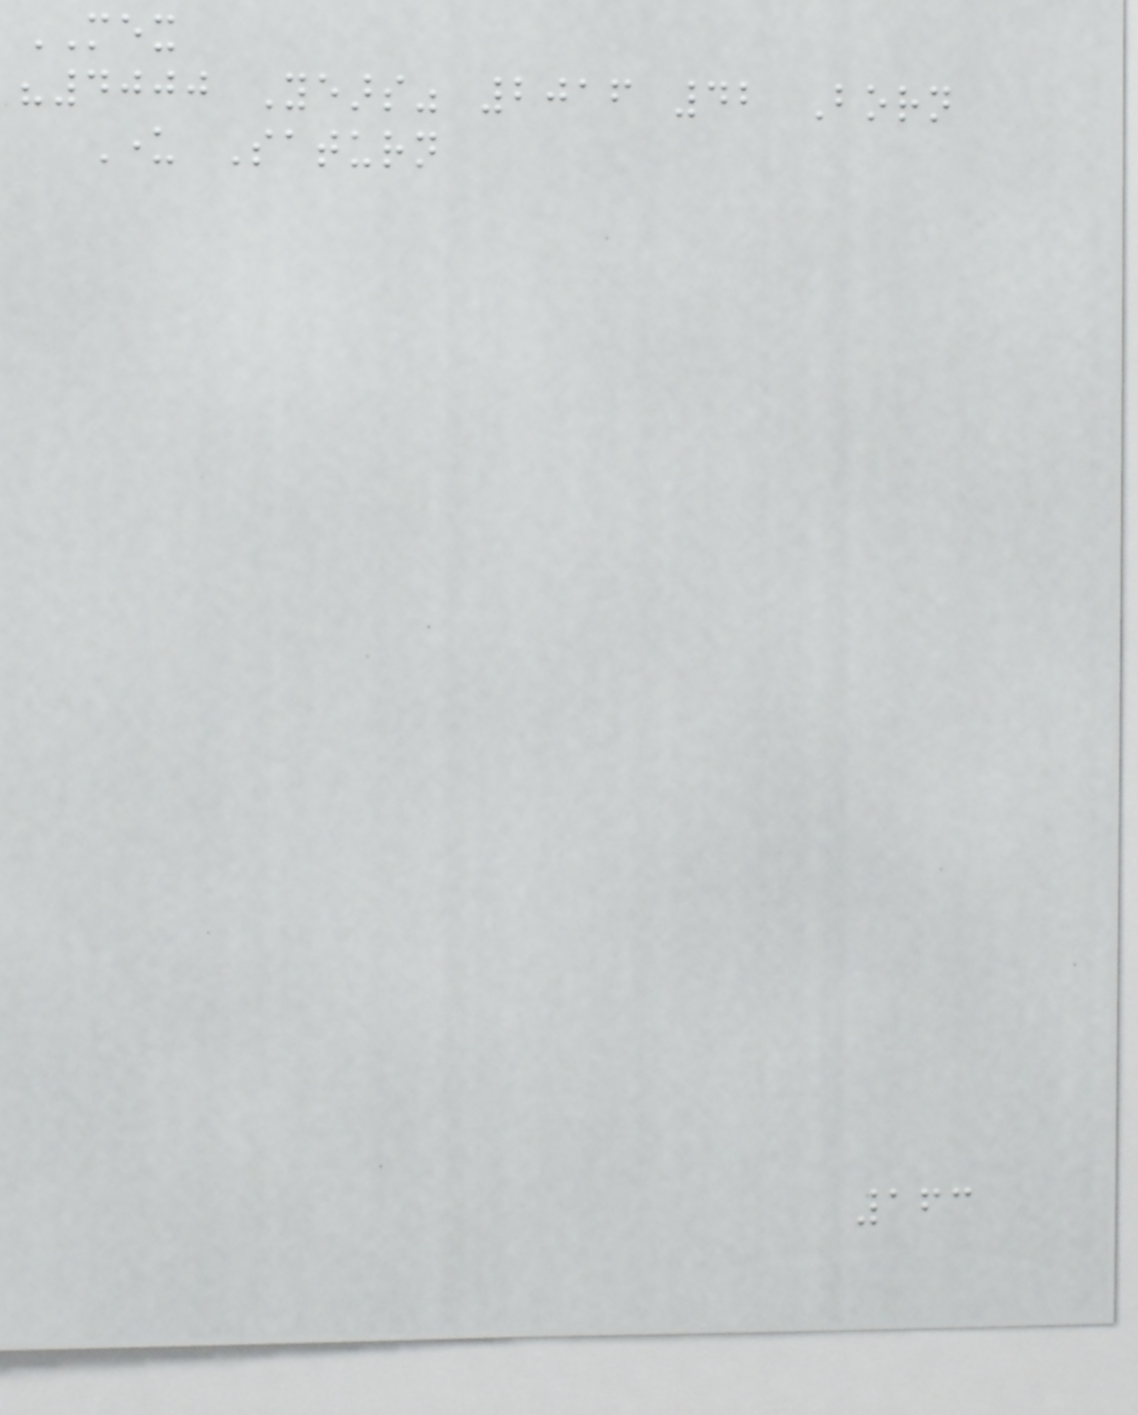MEX
"4000 Years" 2016 42 Born
Under Saturn
163
